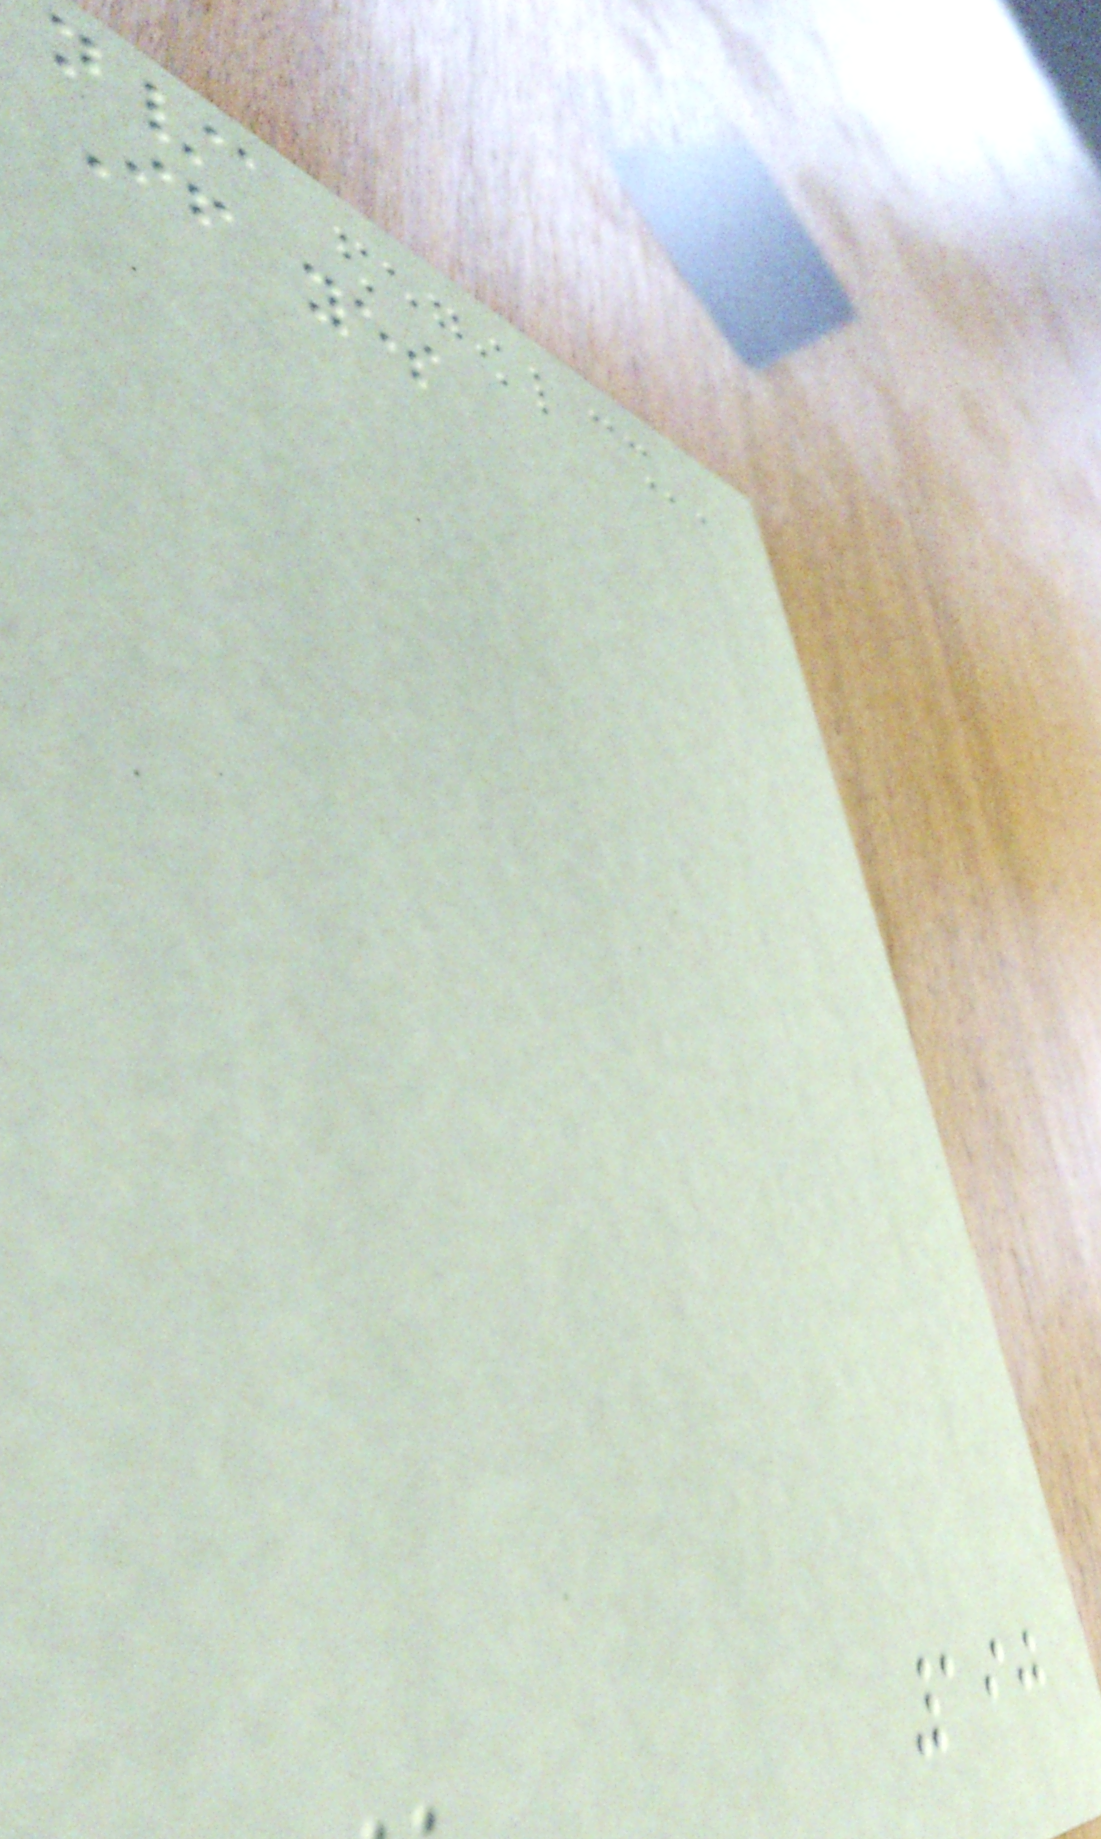n/a
If yes
190
